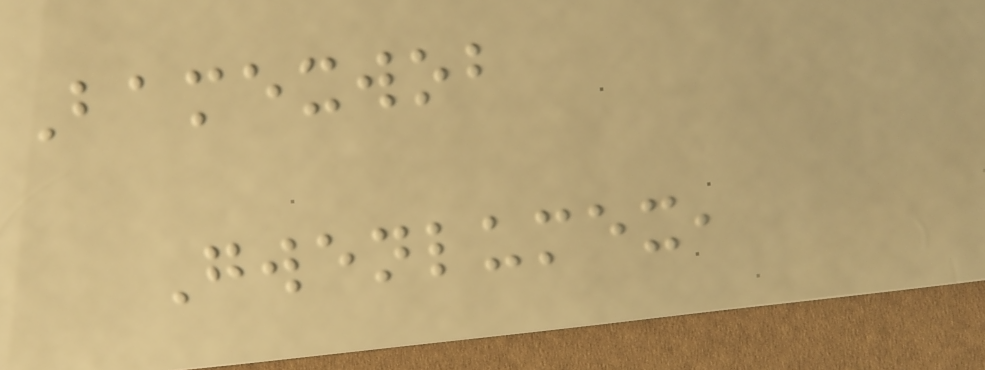Bamexwob
Gwenlumex,
